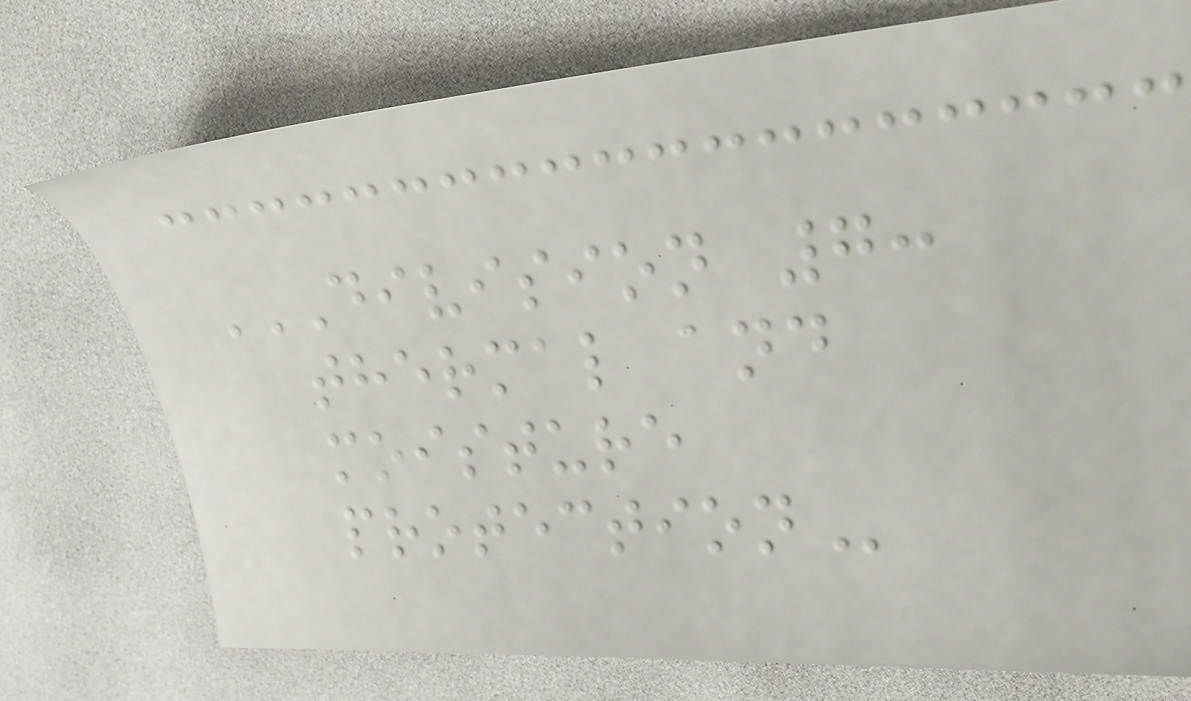DIVISION 7:
THERMAL AND
MOISTURE
PROTECTION
